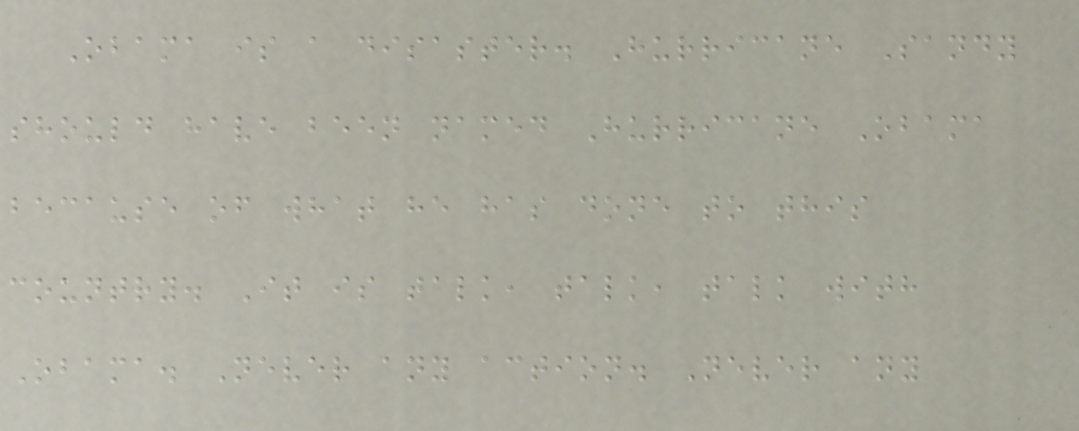Obama is a disaster. Hurricane Sandy
should have been named Hurricane Obama
because of what he has done to this
country. It is talk, talk, talk with
Obama. Never any action. Never any
